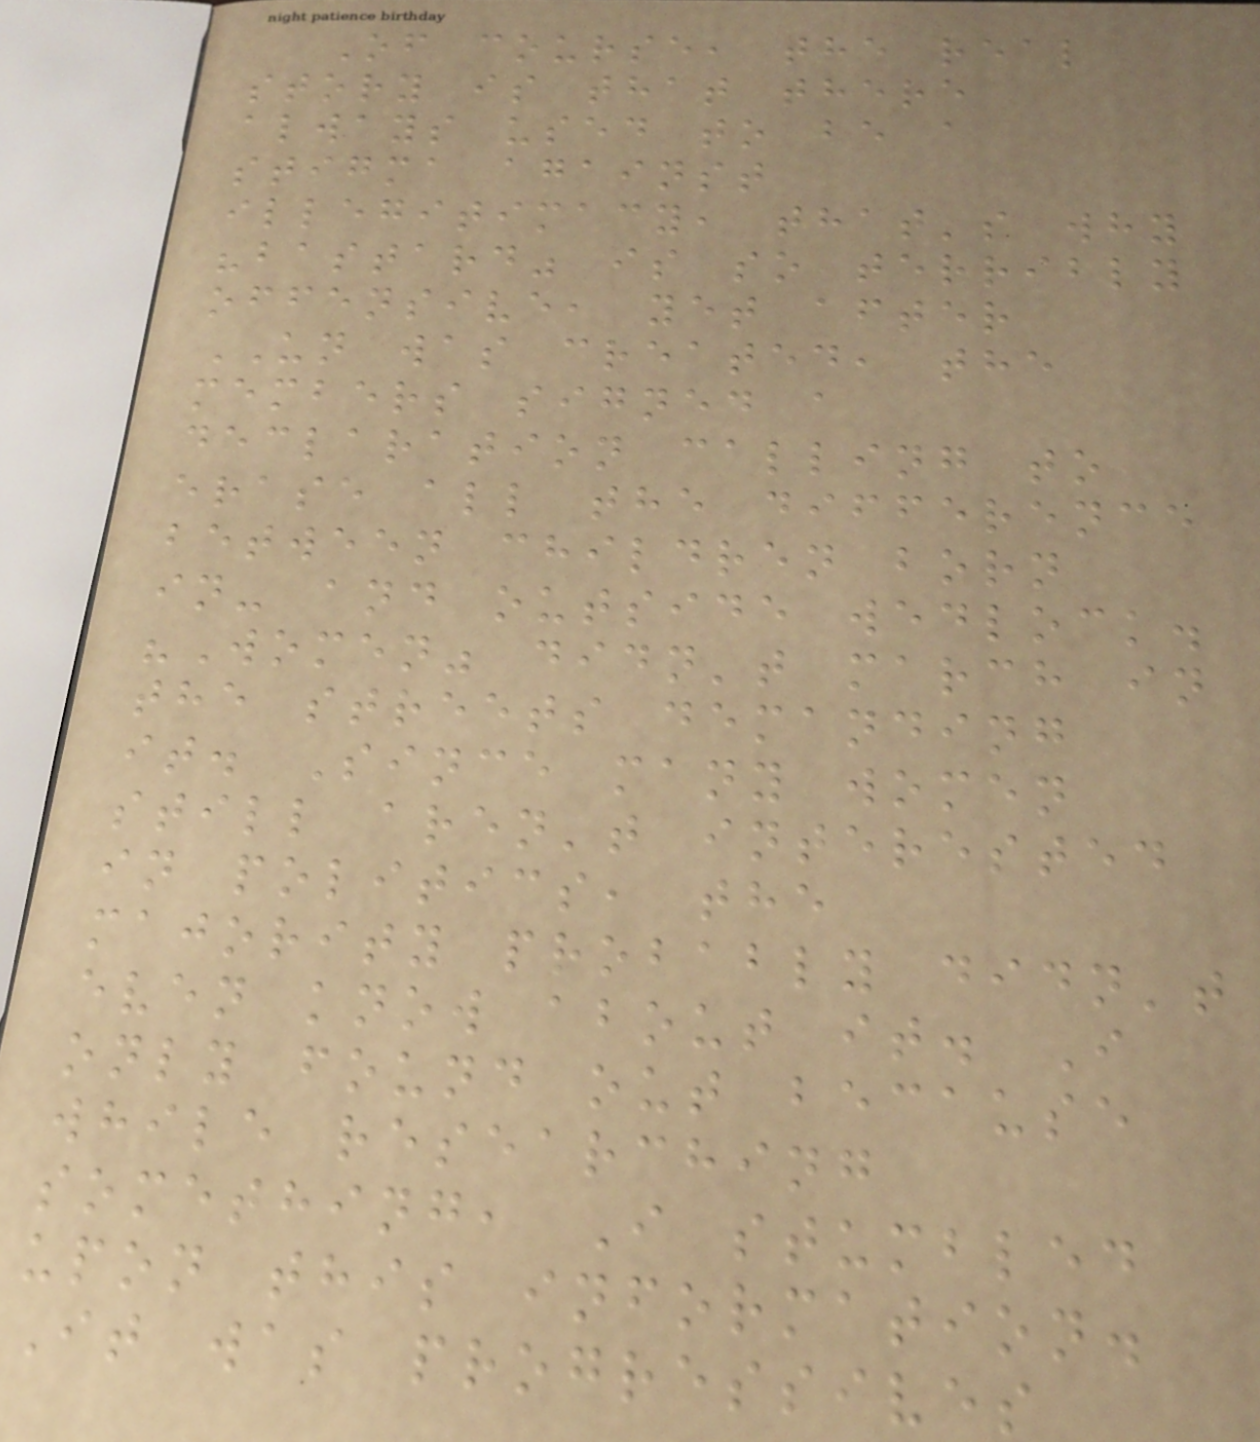Of course, the real
story is that there
always used to be a
stigma against
illegitimacy, that's why
"bastard" is so terribly
offensive, yet after
UN was created, the
members signed a
declaration calling to
erase all the difference
between children born
in- and outside wedlock.
"Women" didn't march in
the streets demanding
it. Since many women
still aren't interested
in politics, the
majority probably didn't
even know about it. I
only found out because
while researching
something, I stumbled
upon this information.
It was progressives
